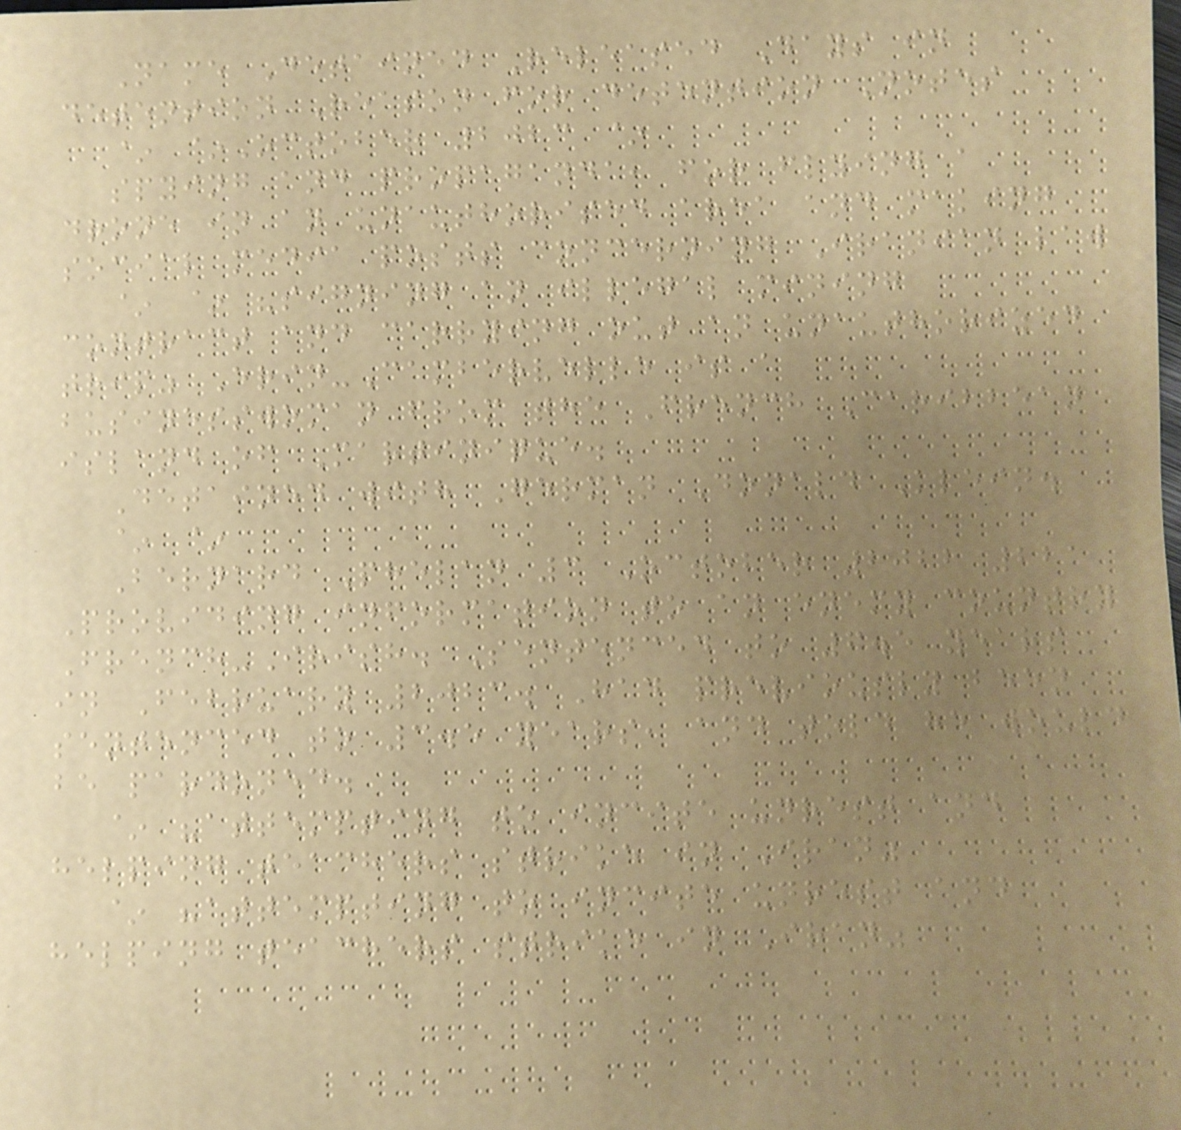Name Detained Released Days in
detention Reason for detention Notes
~ ~October 2023 ~
spying and propaganda, for flying a
drone in an unauthorised area and making
social media posts concerning Iranian law
~ ~ "signing an illegal mining
contract and carrying out an unauthorized
trip" Erin-Cambervelle is a
businesswoman from the French Caribbean
island of Martinique.
Detained with German Donald Klein.
~ ~
Bernard Phelan 3 October 2022 221
Providing information to an enemy country
French-Irish. Sentenced to 6.5 years
in February 2023. Had previously been
sentenced to 3.5 years, and told he would
be pardoned.
~ "attempting to incite unrest and
helping teachers strike in Iran"
~ "attempting to incite unrest and
helping teachers strike in Iran"
